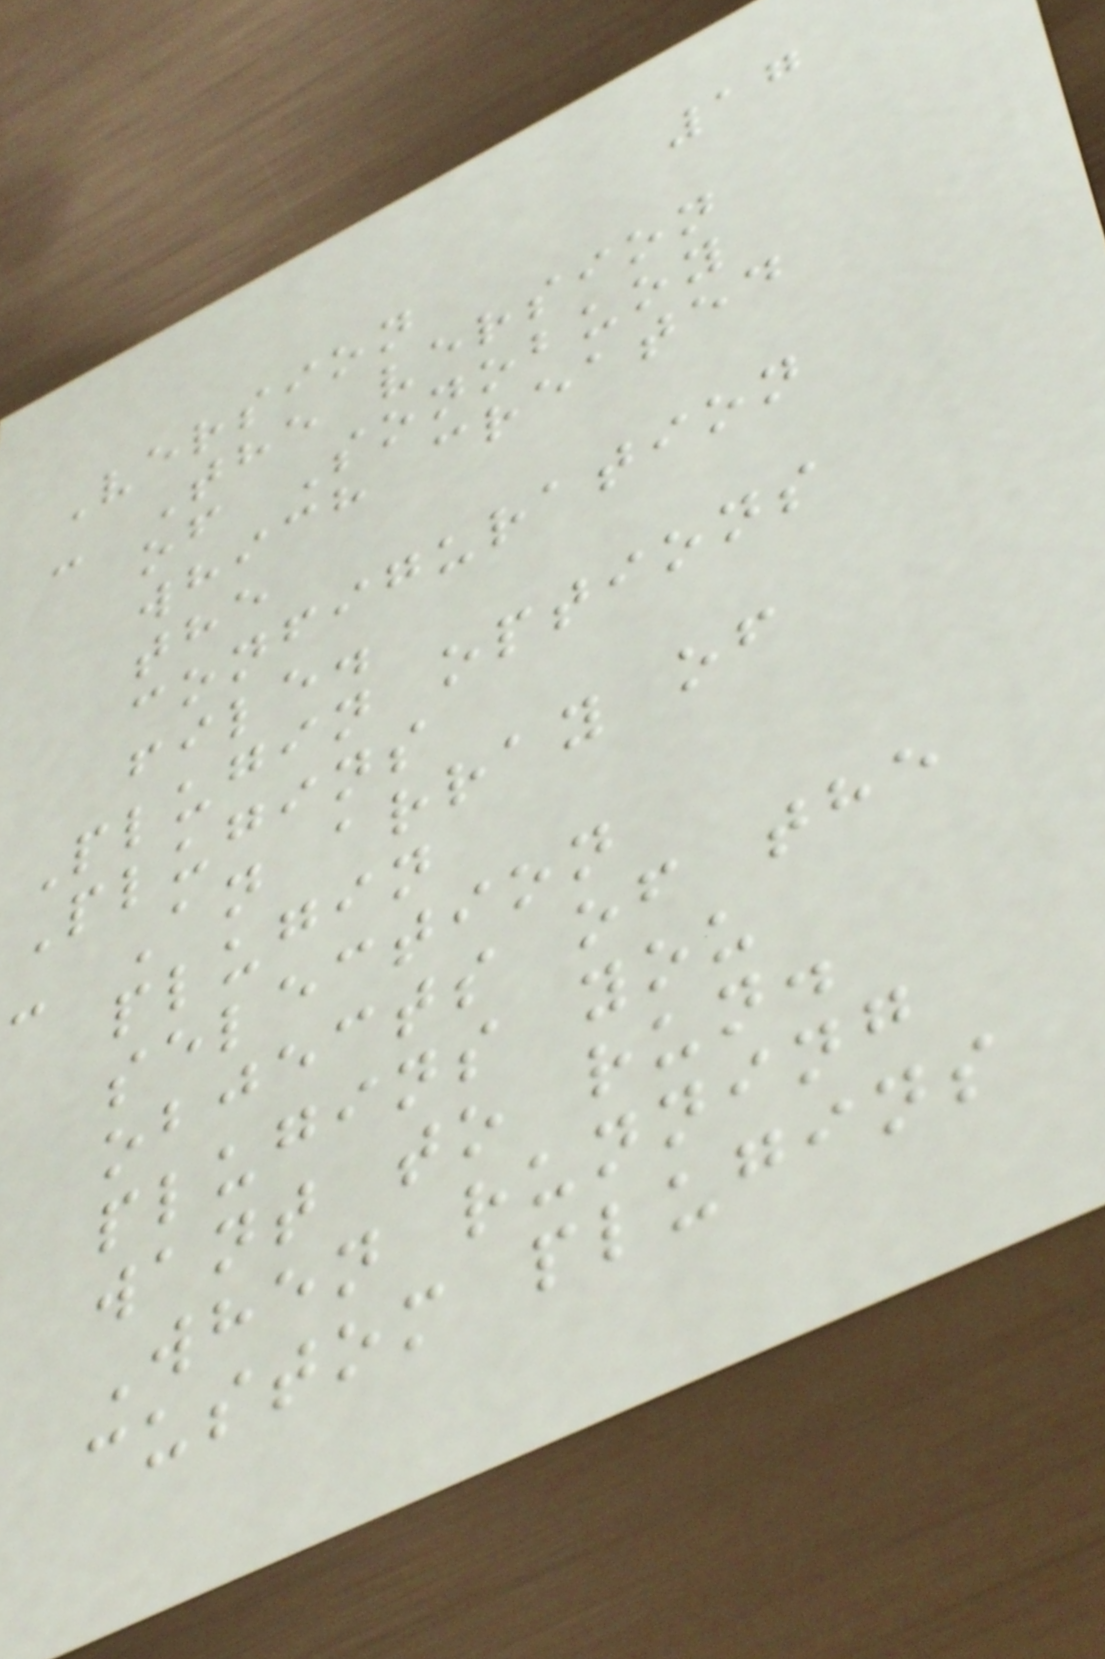17
Version
- The version
of Sonobuoy
which created
the
configuration
file.
Plugin options
Plugins
- An array of
plugin
selection
objects of the
plugins you
want to run.
When running
custom plugins
